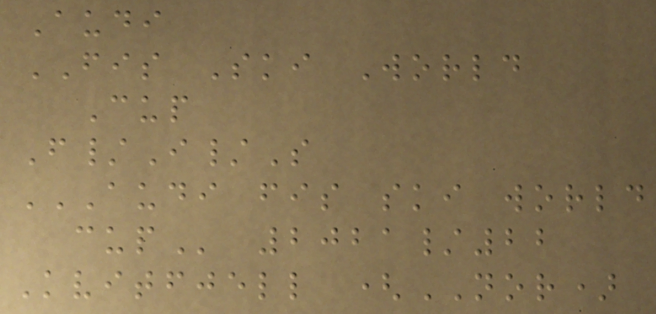Audi
FIS Ski World
Cup
F/I/S
AUDI FIS SKI WORLD
CUP 2021/22
Kvitfjell (NOR)
